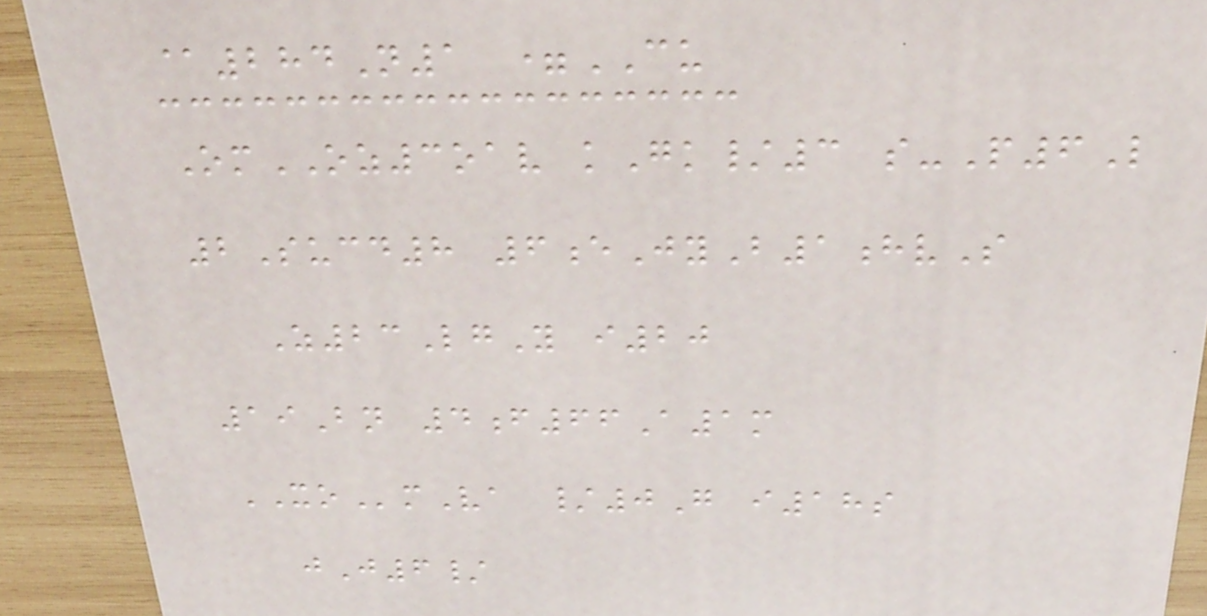@284N1 =CU
OmOZ3oav kGk/3 s-P6L
2Sucd8 6eJyB1hvS
Z23LgY i20
19Bn 4f66A1m
XOmVa /0G i18s
jJ6/
